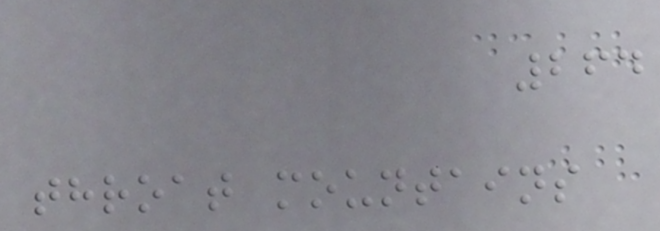264
throat mountains
